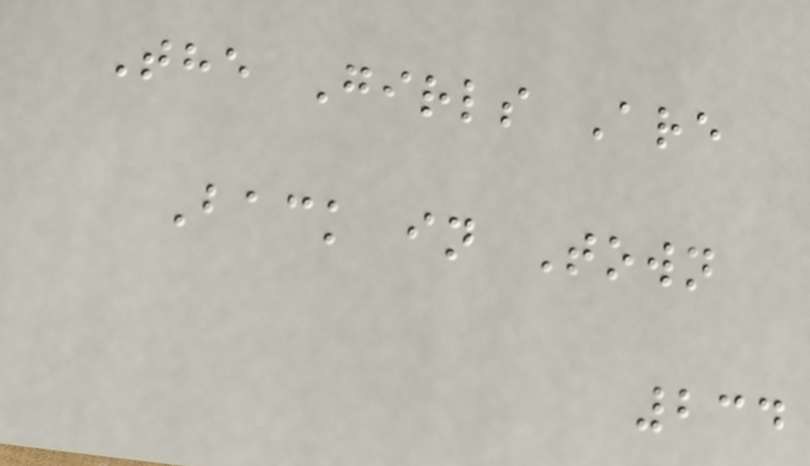The Girls Are
Back in Town
234
